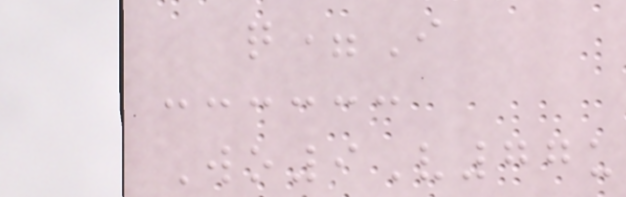q=I
Wo9V77u
